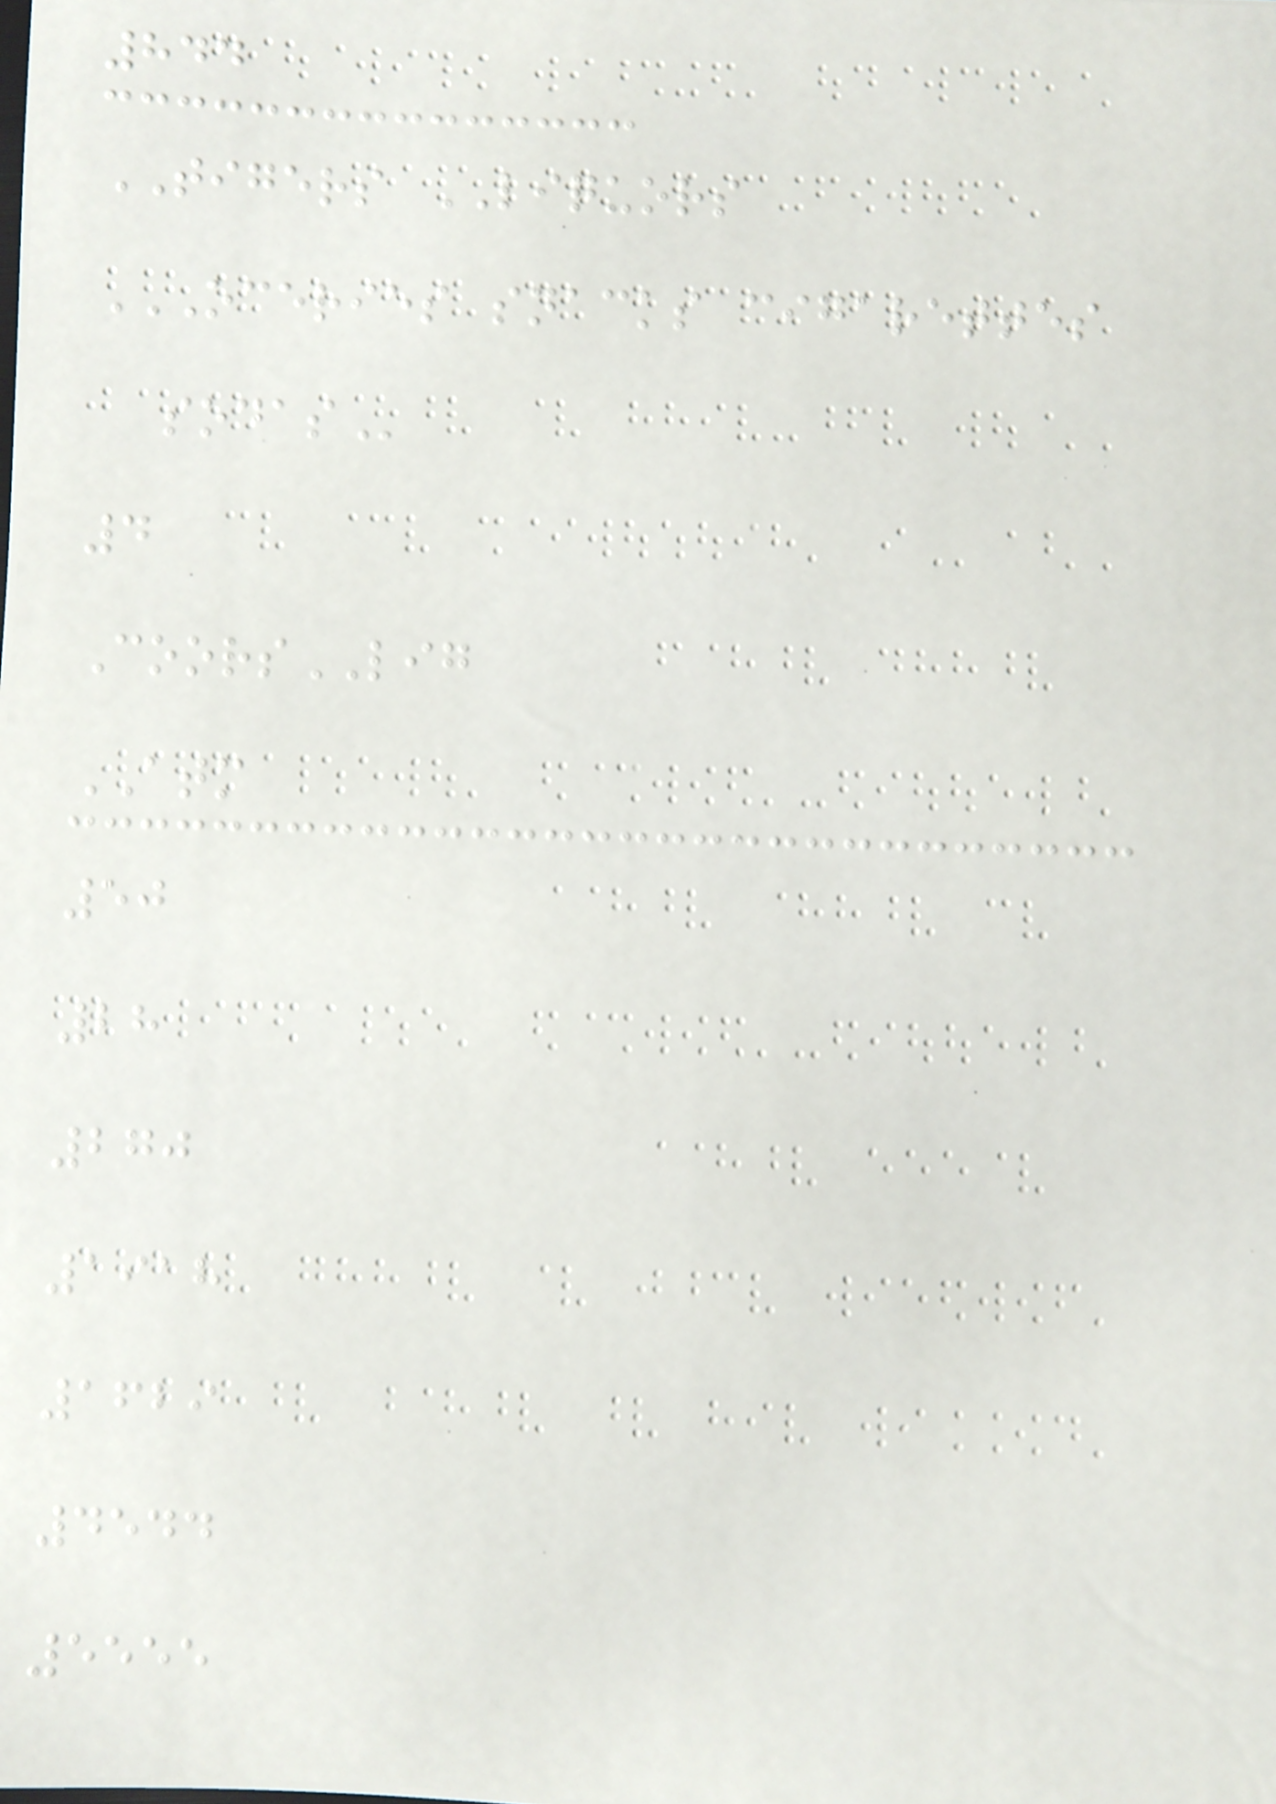844
TIGERS LIQUORS
OCERIES SNACKS CIGARETTES
SODAS
4
CoorsLIG
ATM
50
28
270
1918
1629
4544
5555
